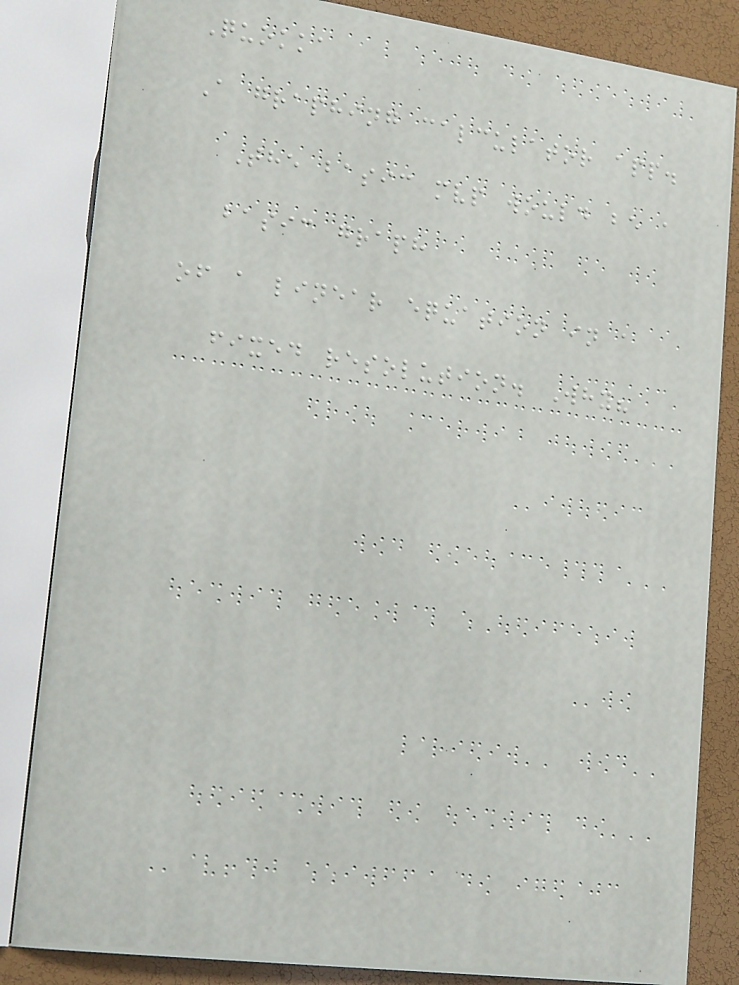Quokka
A graphing calculator app.
The basic mvp would be a
basic graph
of a linear equation in a
fixed resolution. Why?
